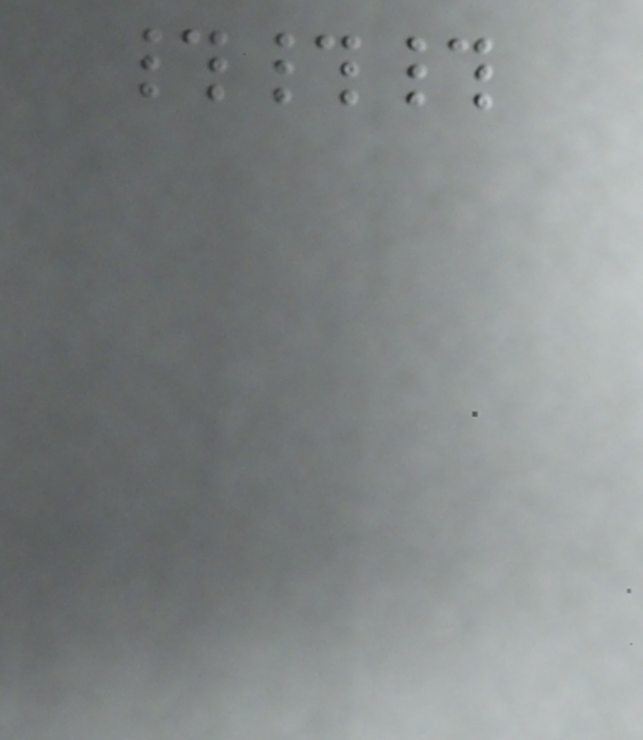###
